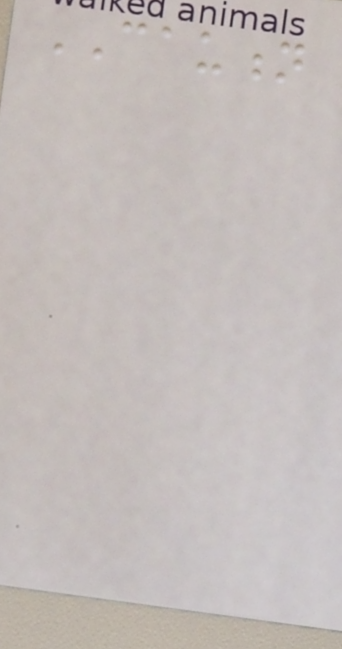CAUTION
